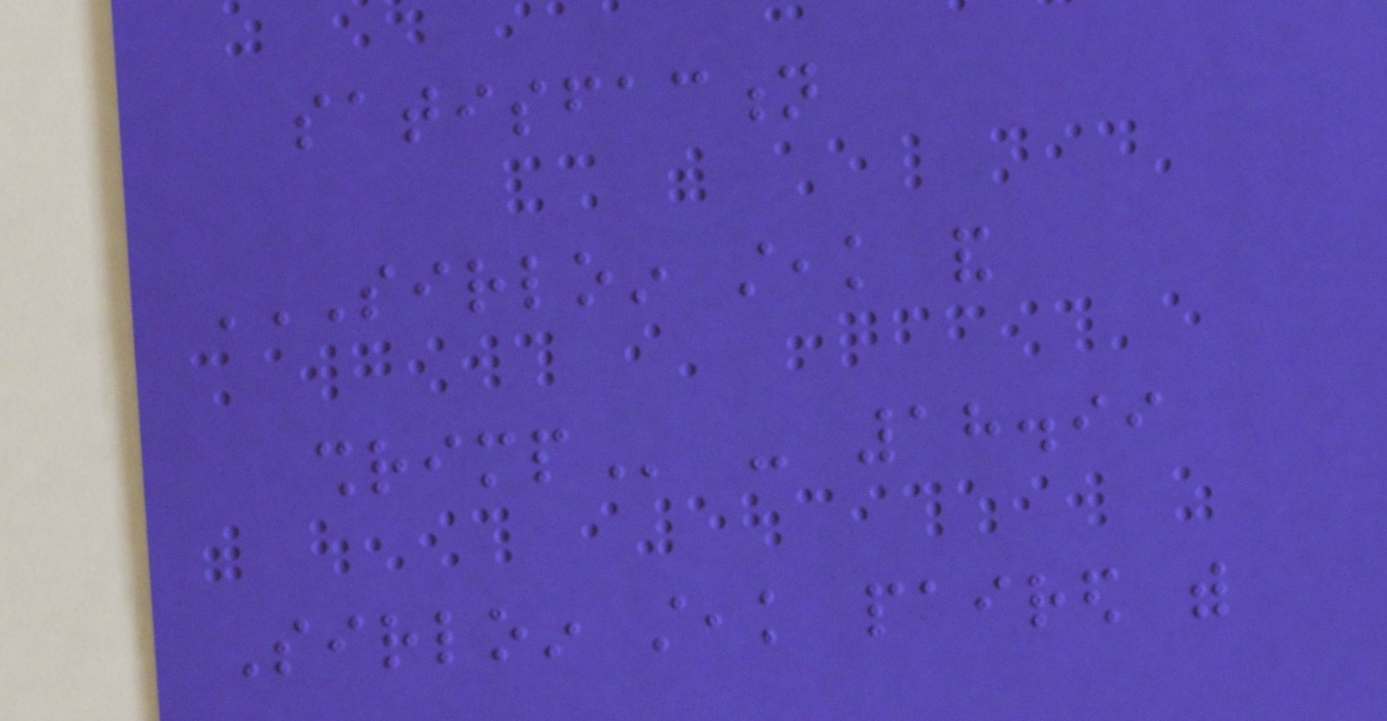satisfaction
SIRLOIN STEAK AND
SHRIMP - 18.99
Sirloin steak paired with
